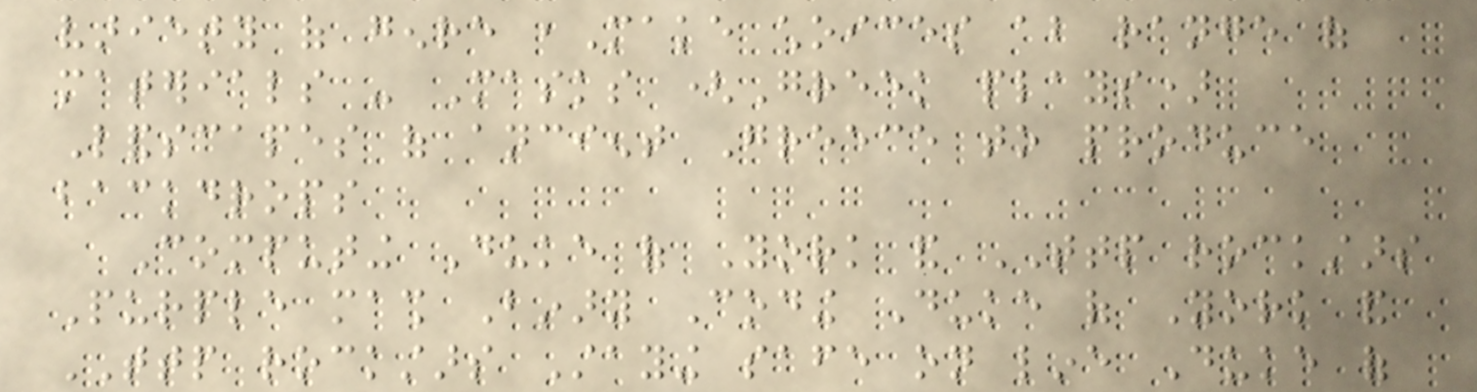variety of genre ,Make choices about range of
materials - Masks (Greek plays)
Landscapes of ancient Greece to produce
backdrops
Computing Duke of York and TTP rockstars
Purple mash Binary Coding Duke of York and
TTP rockstars Staying safe on line Duke of
